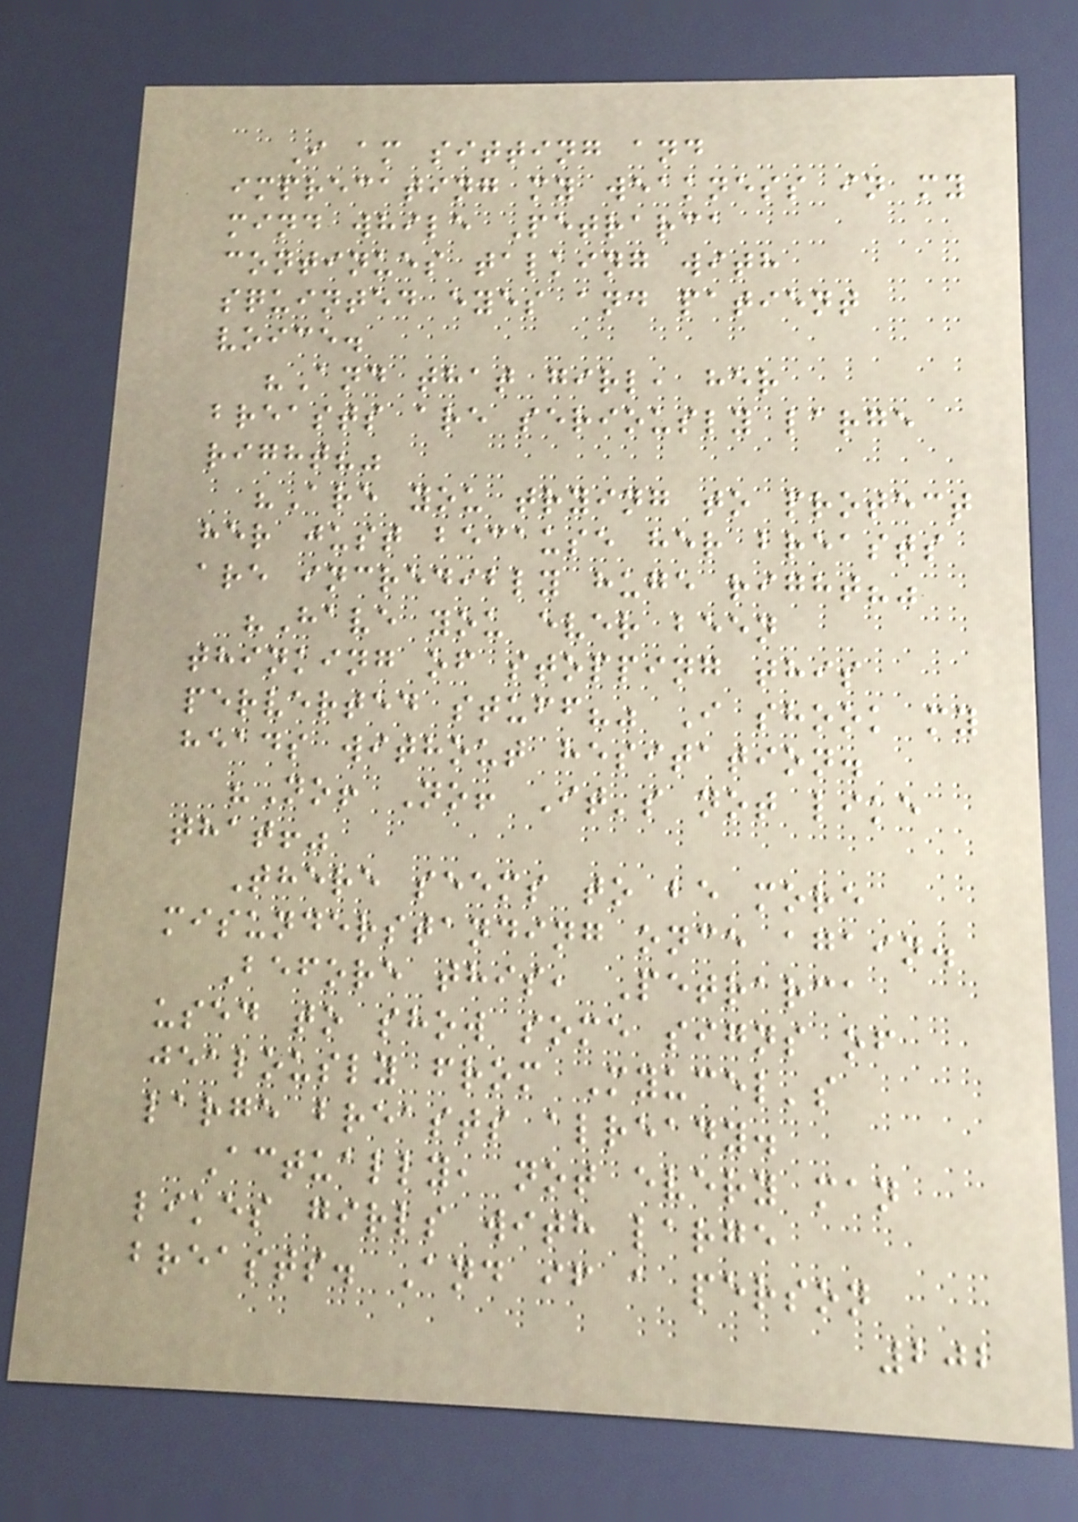I am sitting and
imprecating my weakness in my
mind while Petrarca
continues talking with
squinted eyes and patient
voice.
"And that girl, her
breasts are seriously large
right?"
"Are you trying to protect
her just because her breasts
are incredibly huge right?"
"Have you ever been
thinking of stopping this
perverted stuff?" I shook my
heads without hesitation.
"No! No! It's not like
that!"
There seems to be more
misunderstanding once again.
Before this, Petrarca
used to show some signs of
jealously from Myucel's
large breasts already.
Actually, not every man
likes girls with large
breasts. And if a person
202
